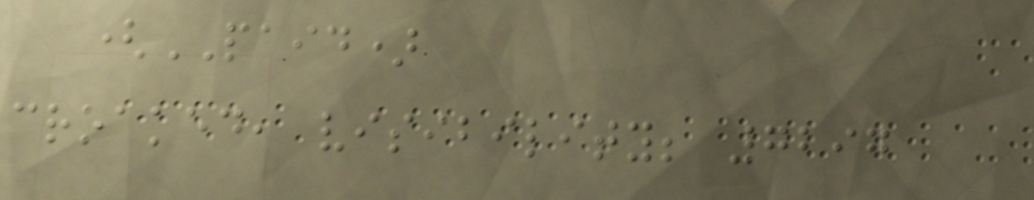(PAID)
croaked, visibility; 7297
